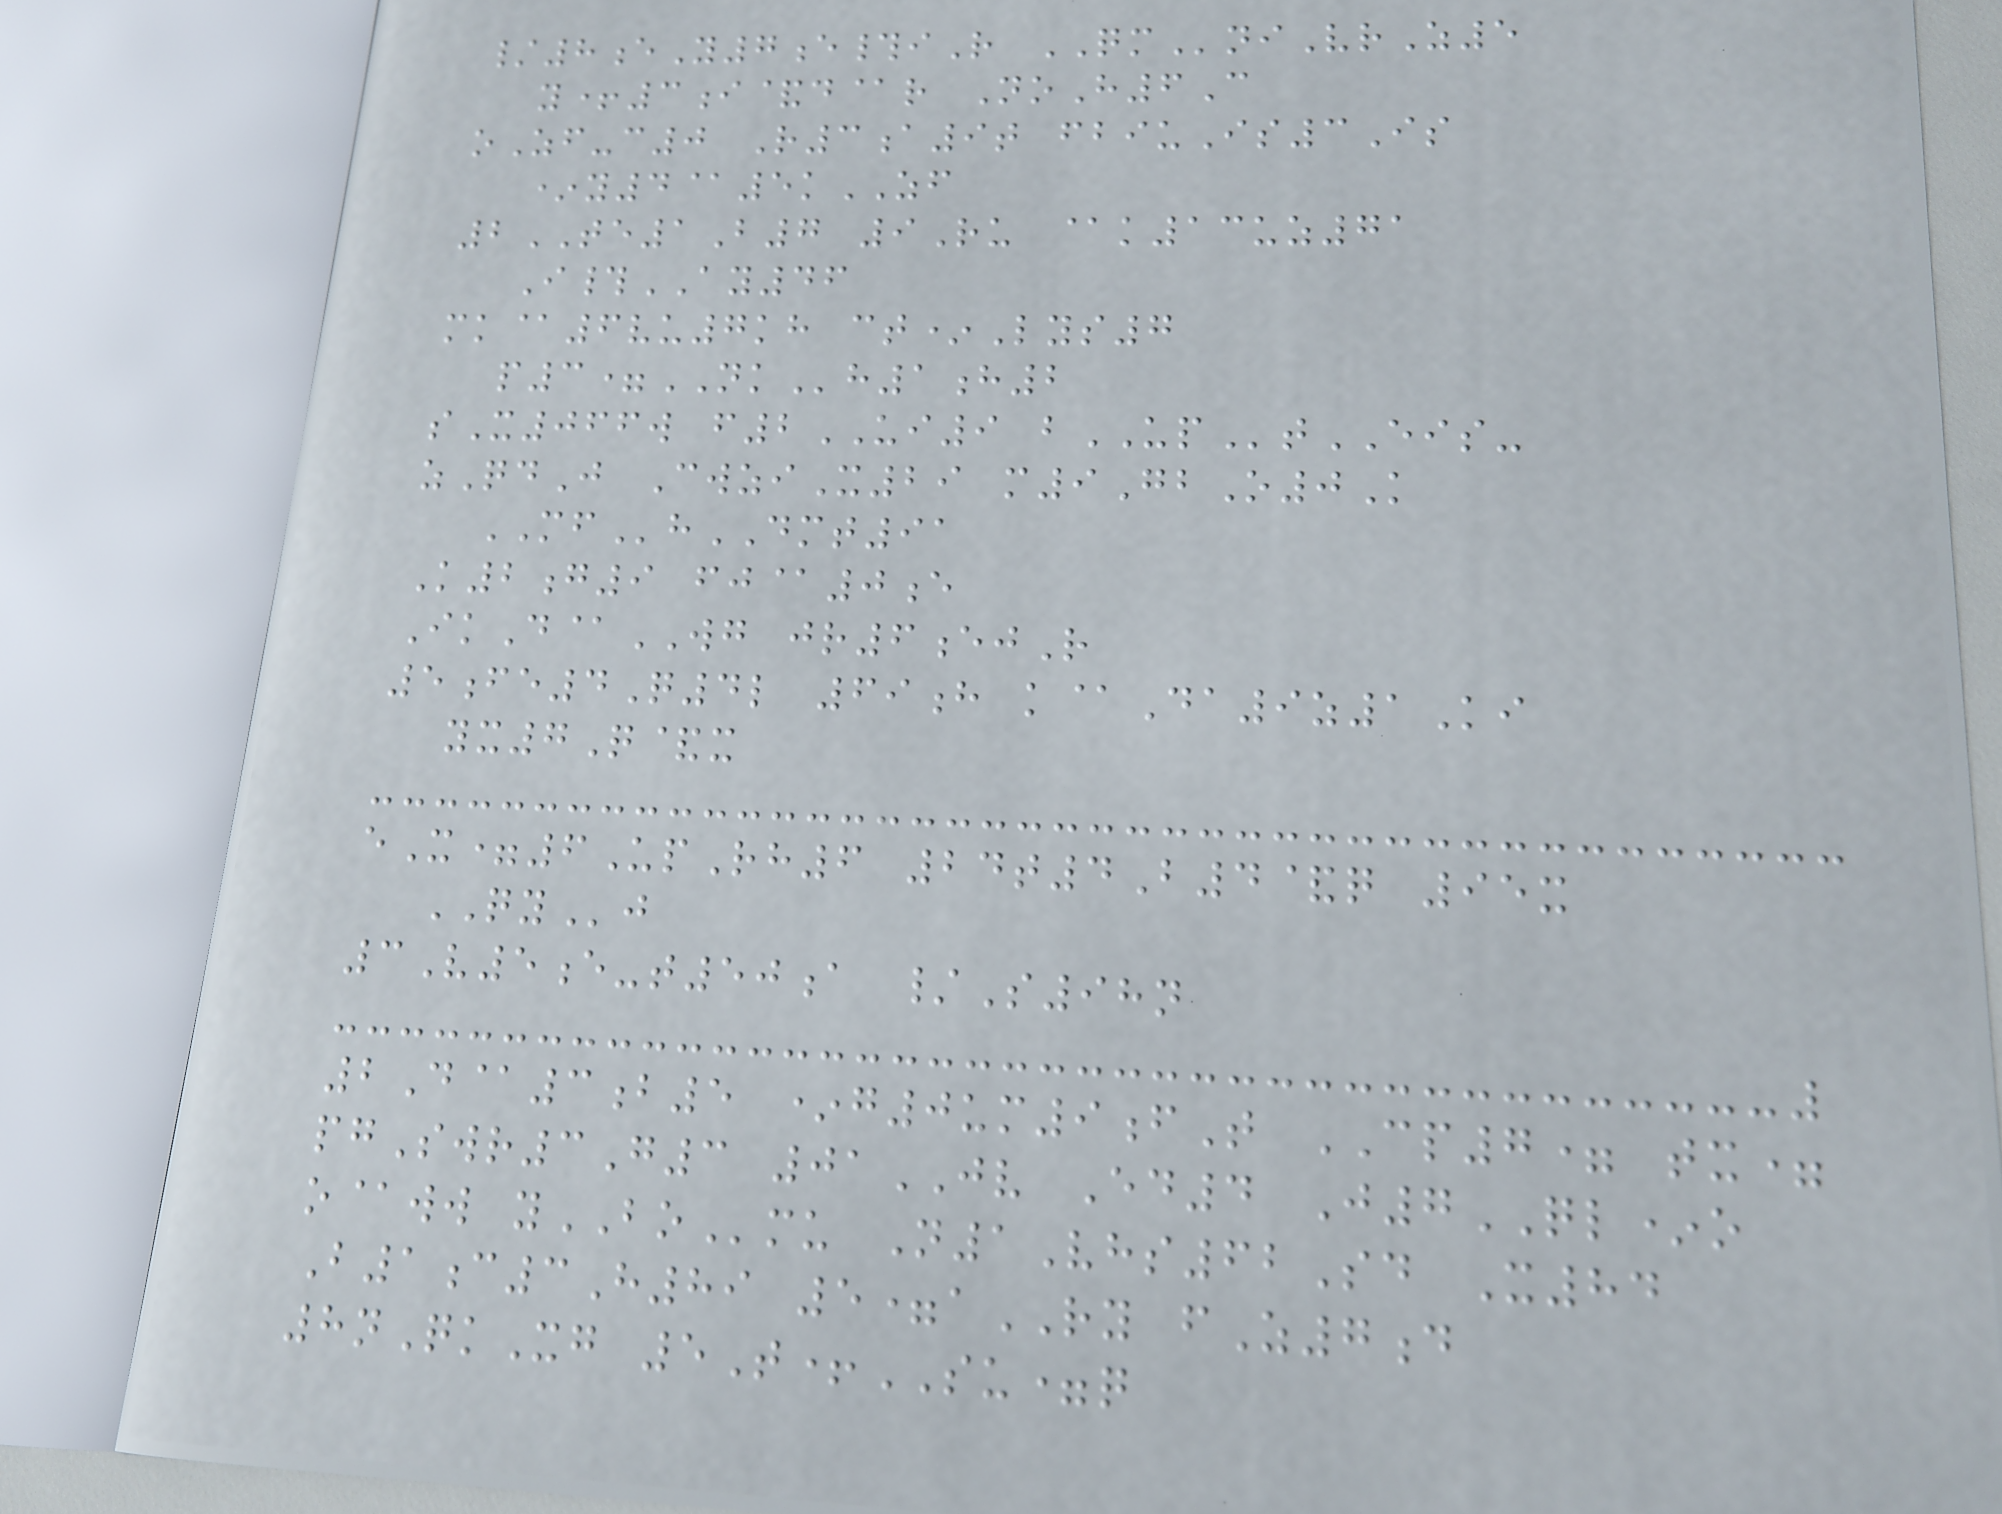/8eY7e#iR QMniVrZ5
y+3i&d@r NoH6C
oZf-c0 R3a9t fbiuIs3Is
*y4@5kZF
2TE1B7 9Ru @k13uz71
I#AY46
mk@6vu7kh ct*Lys7
p3=NKh1h2
sX066w f2UI9 bUPtEIS-
zQdJ CwziX29 m9GbO0K
MFhDMT91
K2g9 fj@0e
IkD@WG jr6ejR
5fe4Q4l 69h k@Da9z1Ki
yx7Q&x
eX=6UpRh6 24t4B4&q 95x
QYj
3V5e-t50a /S98n
2D@3b5 *g0um9fT CP7= tx=
pgSwr3G3 01JV Ed4 J7QL*o
o@ww yBOmu N1Vhs62Sd X84
B1c3H89 5=aRY fZ7d
8nQkXg 5T+SU=q
